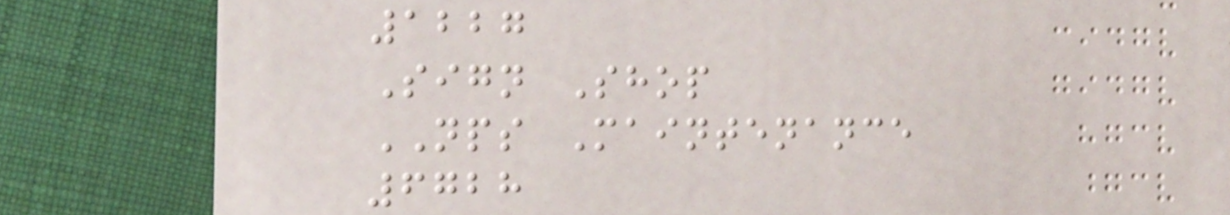1227
Sign Shop
NPS Maintenance
6728
